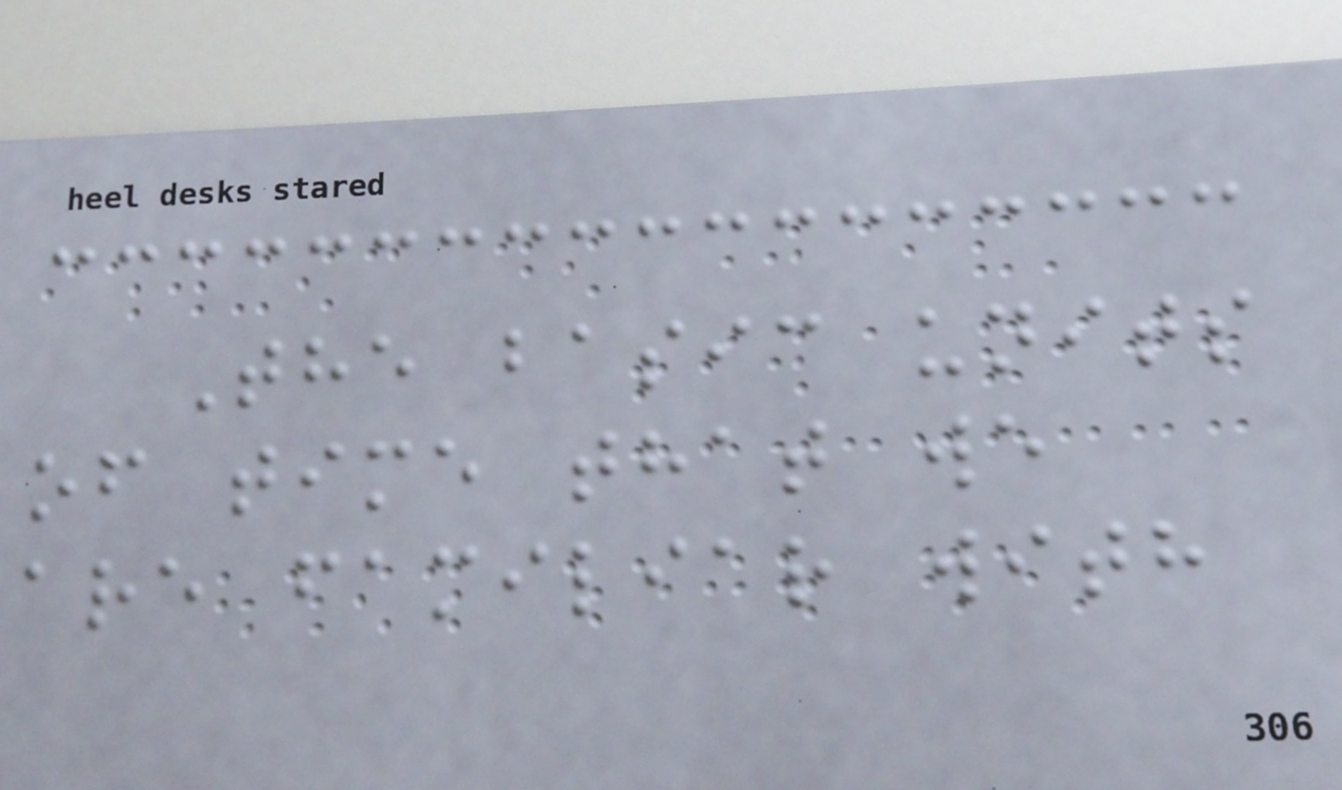The basic units
of time that we
are familiar with
